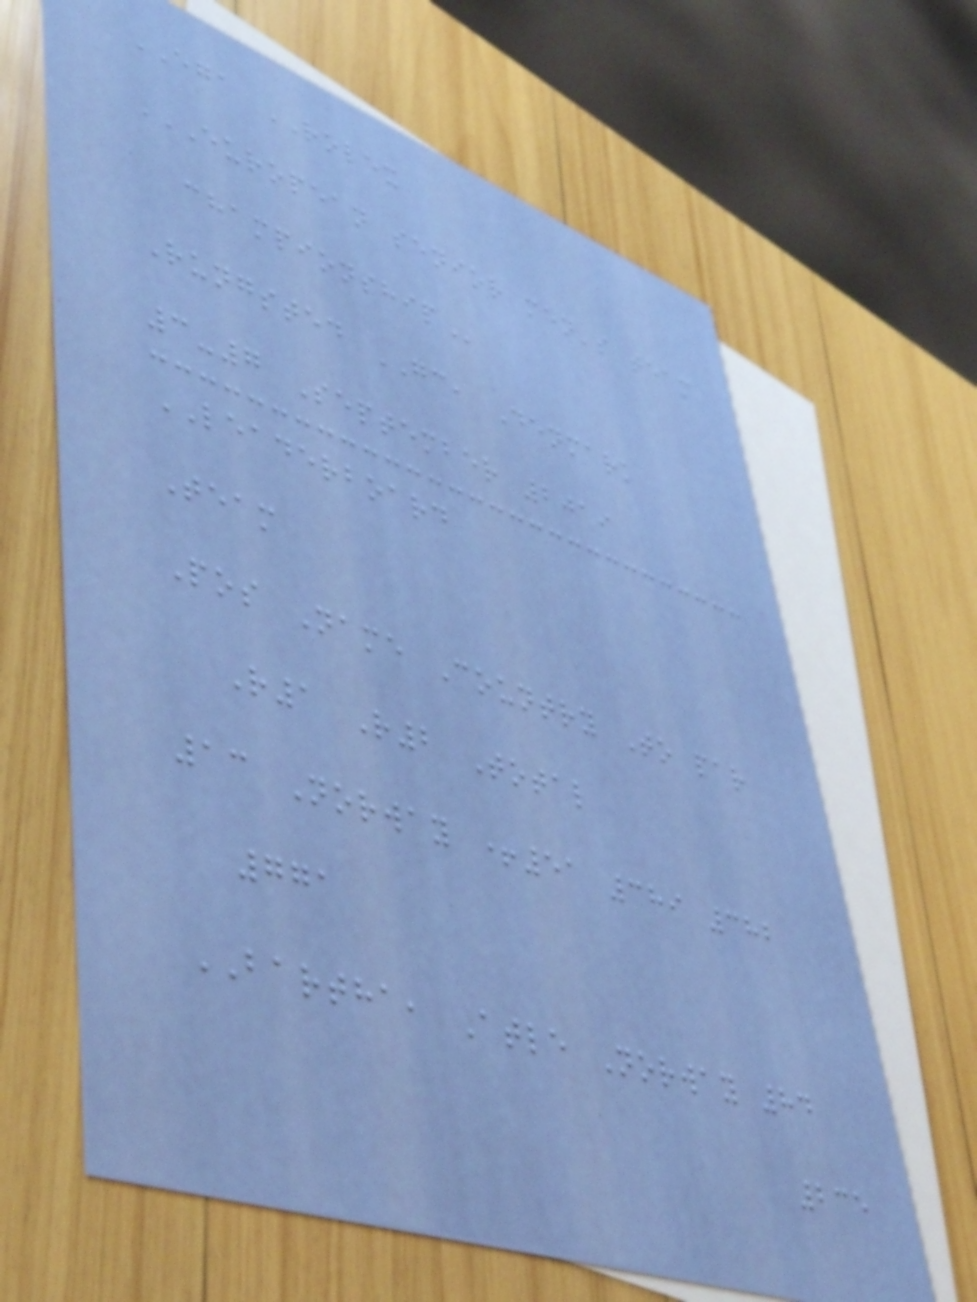EGA ROLEX
EUROPEAN SENIOR MEN'S TEAM
CHAMPIONSHIP
Rungsted GC, Denmark
3-7 September 2019
LEADERBOARD
Team
Pos Name Country To par
R1 R2 Total
13 Norway +51 389 382
771
BARTHA, Atle Norway 84
235
